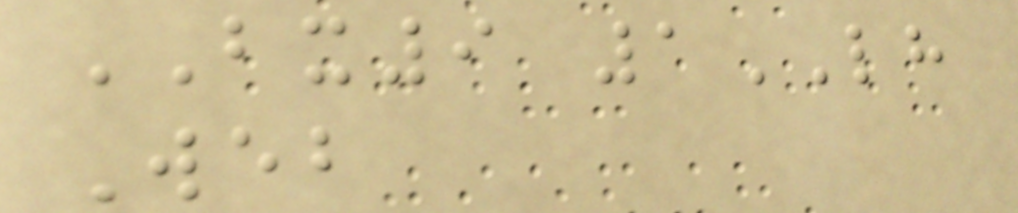BX9 1LH
Web
